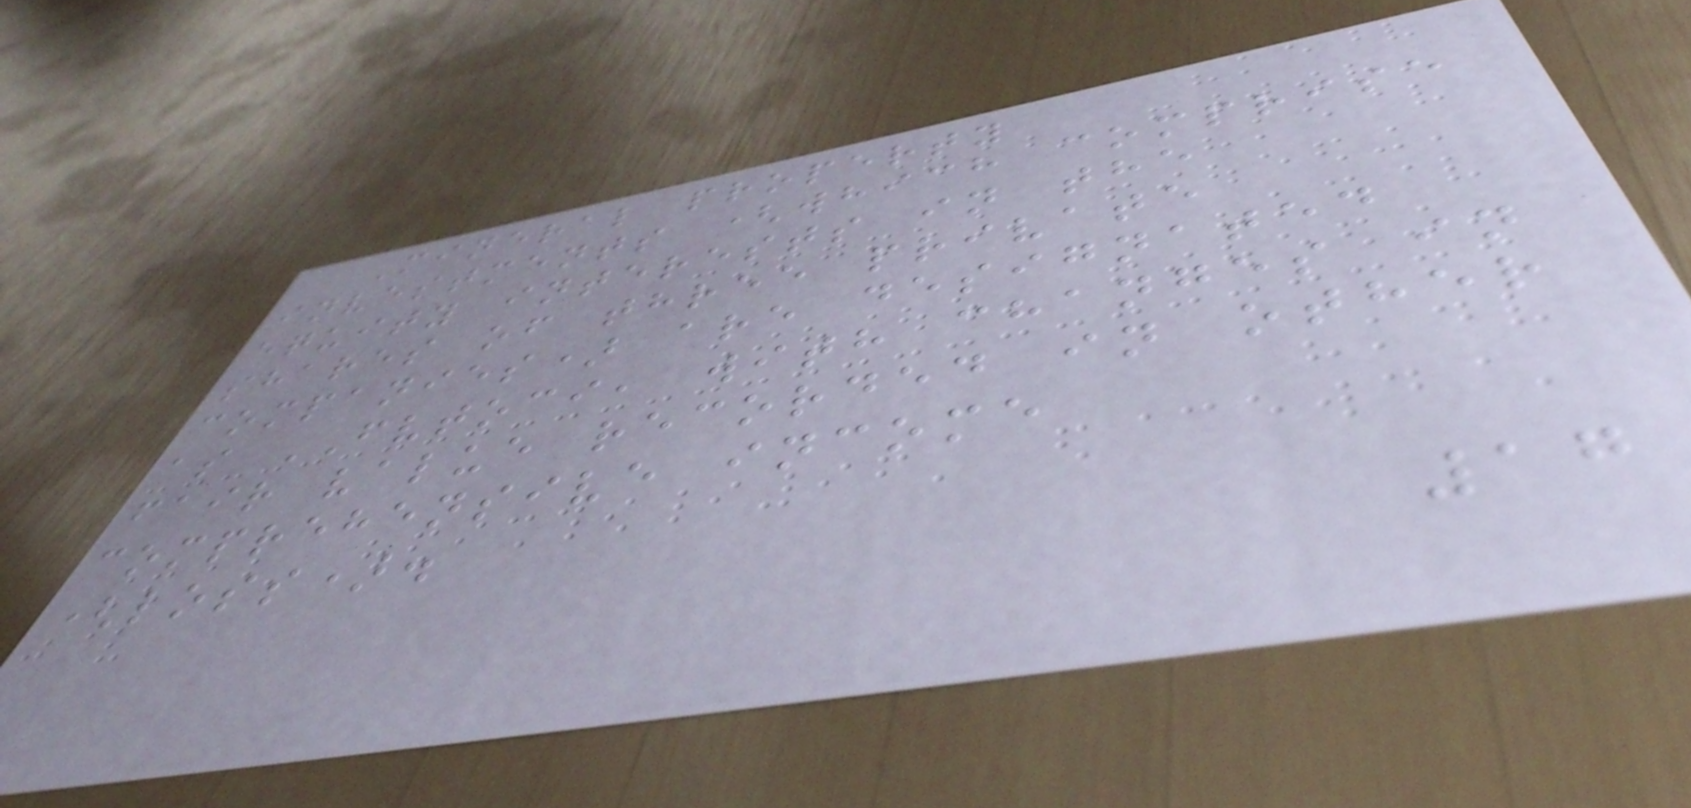Mineral property
investments (which comprise
equity interests in the
shares of three private
companies) are designated
as FVTOCI, with changes in
fair value recorded in other
comprehensive income
(loss).
17
